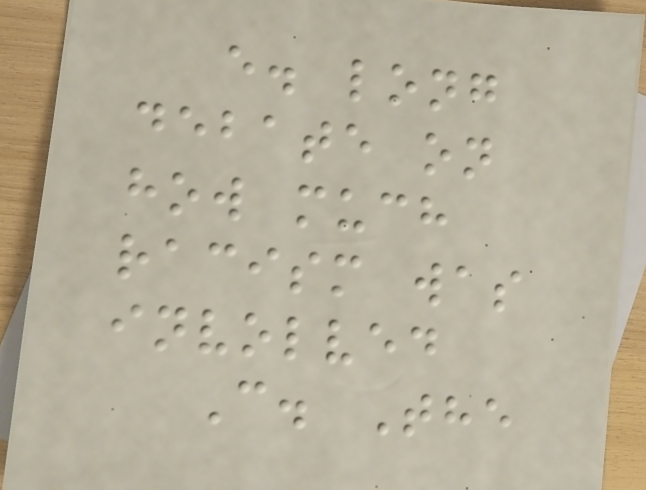e. long
debate on
how much
racism was
involved
C. The
